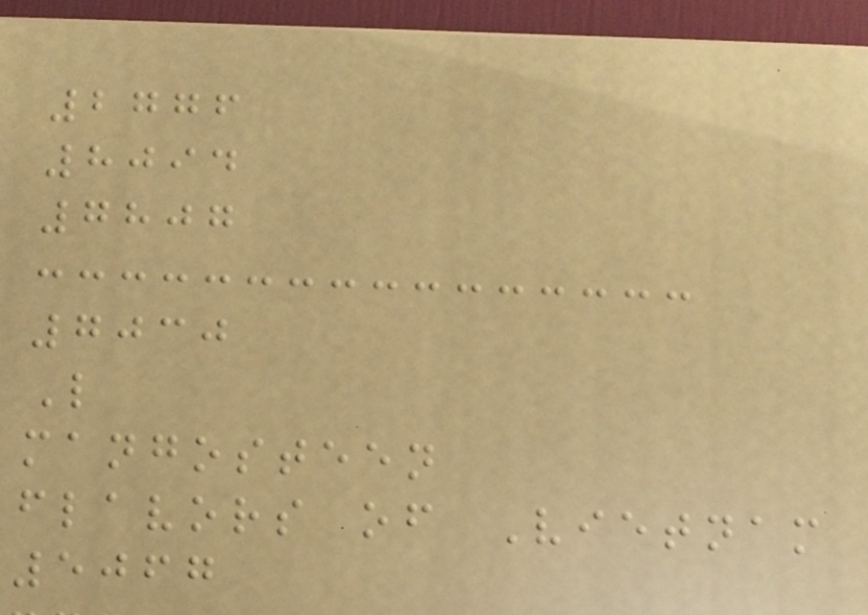2776
8094
7807
7030
L
mangosteen
flavors of Vietnam
5067
